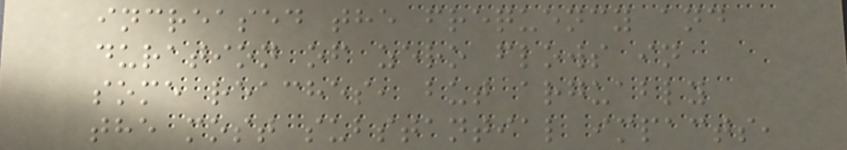increased the frequency and
duration of zero flows in
some reaches, but arguably
the most substantial impacts,
